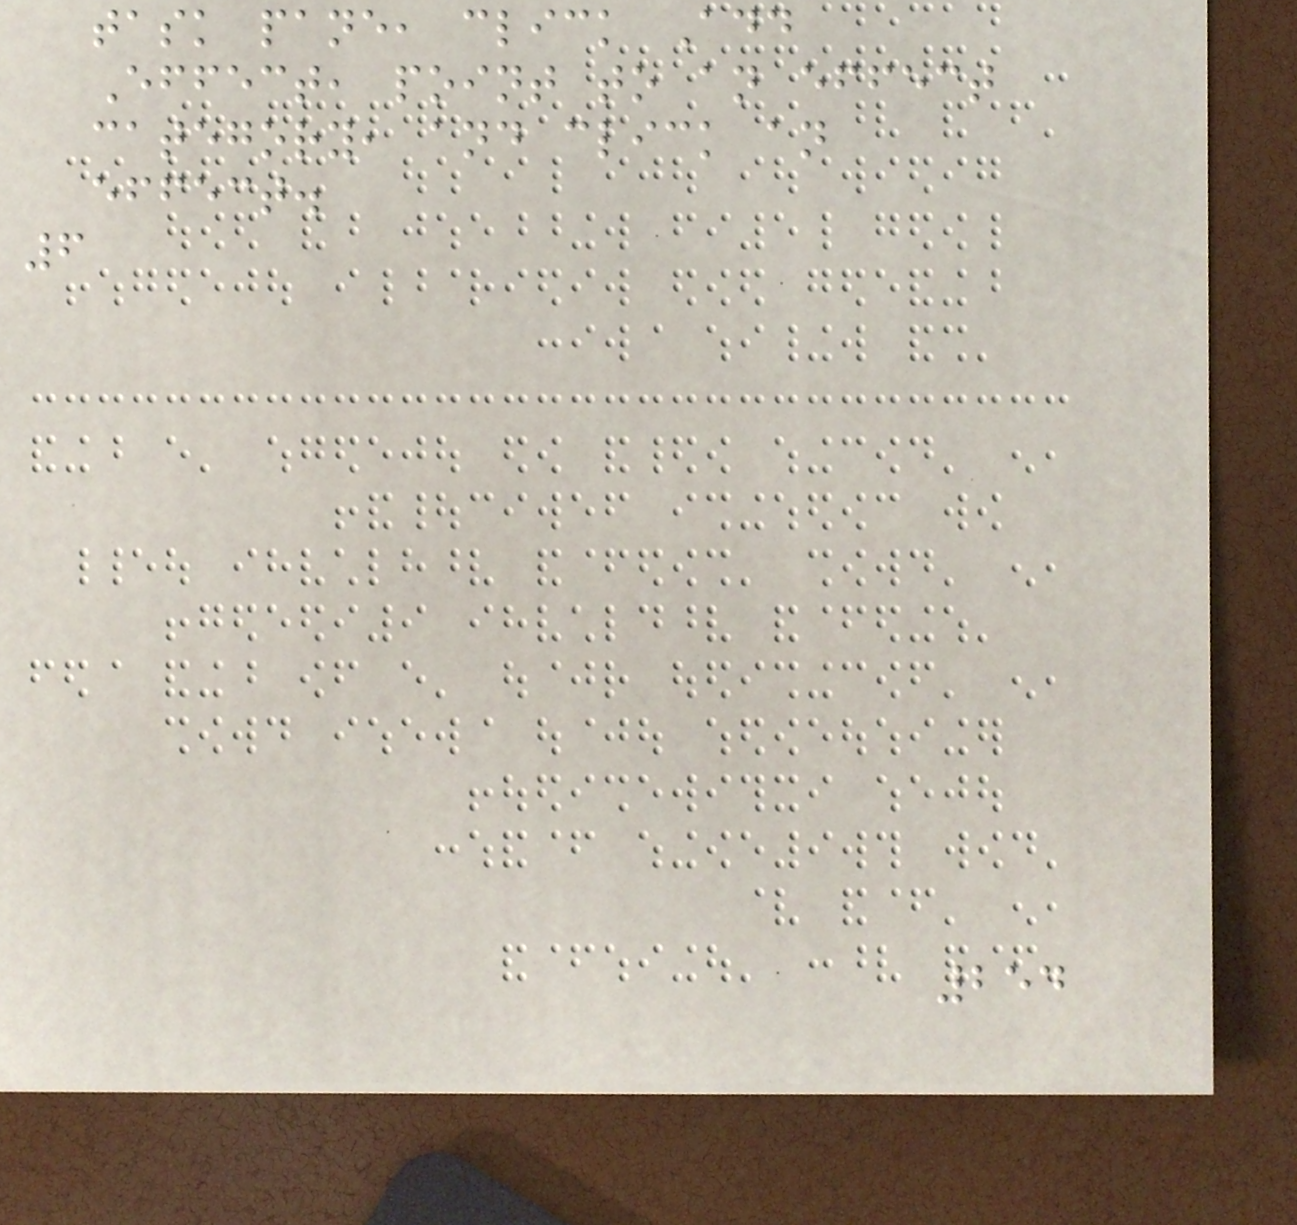task pane, click Add
Effect, point to an effect
category, and click an
effect.
6
254
